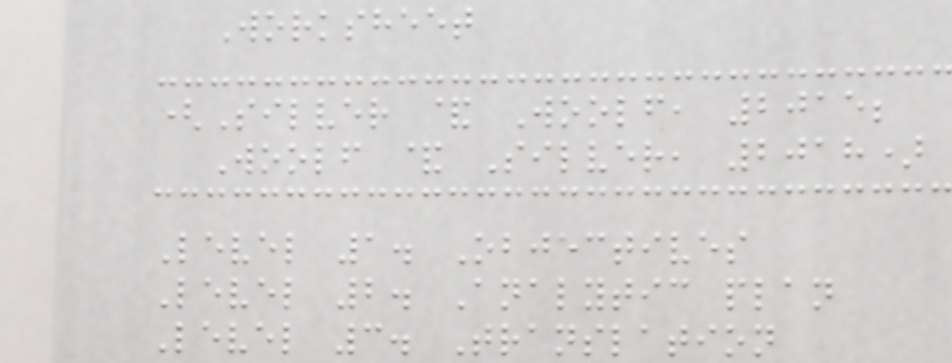Worksheet
(Silver & Woolf, 2015;
Woolf & Silver, 2018)
Level 1. Objectives
Level 2. Analytic plan
Level 3. Translation
